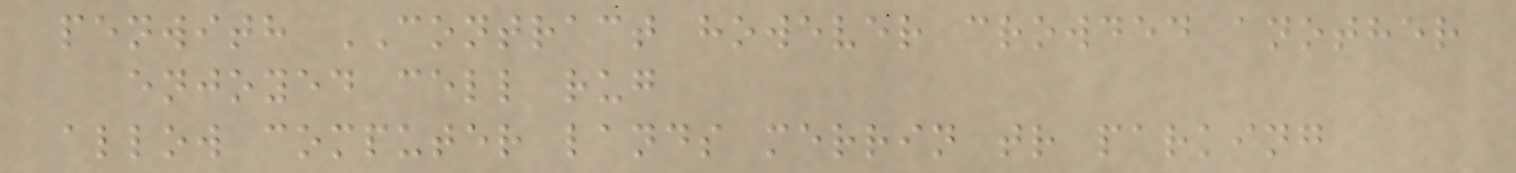penwith CONTRACT however crowded another
enjoyed cell rug
allow computer lands merrin tr parking
